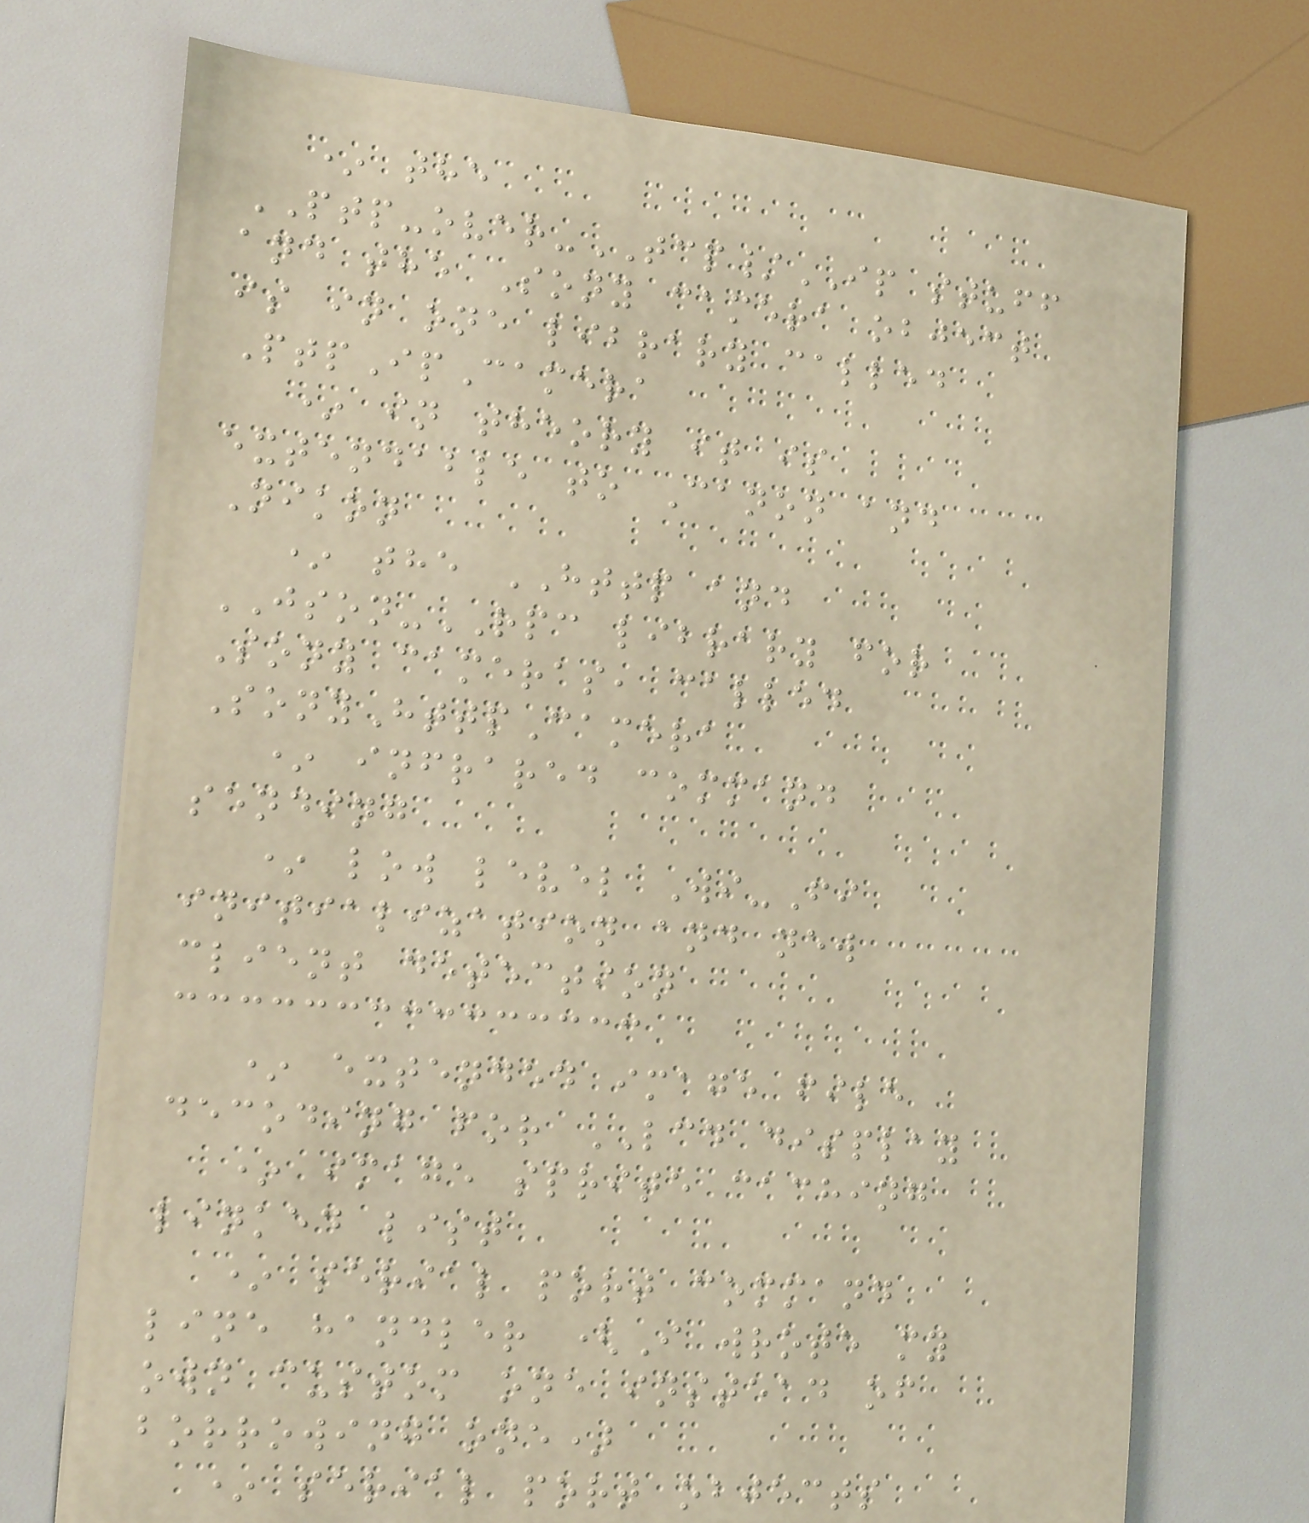* the
PTP-over-TCP/IP stuff
and the Sony camera object
is in one library called
PtpIpCamera
* in theory it is
extendable to Canon and
Nikon
* the HTTP and
JSON-RPC library for
Sony cameras, called
SonyHttpCamera
* infrared command
sending
* low level Wi-Fi
initialization and new
client detection
* extended image file
decoding for LCD display
* image sprite caching
linked list
* serial port command
line handler (I wrote my
own custom one instead of
borrowing one)
* serial port objects
